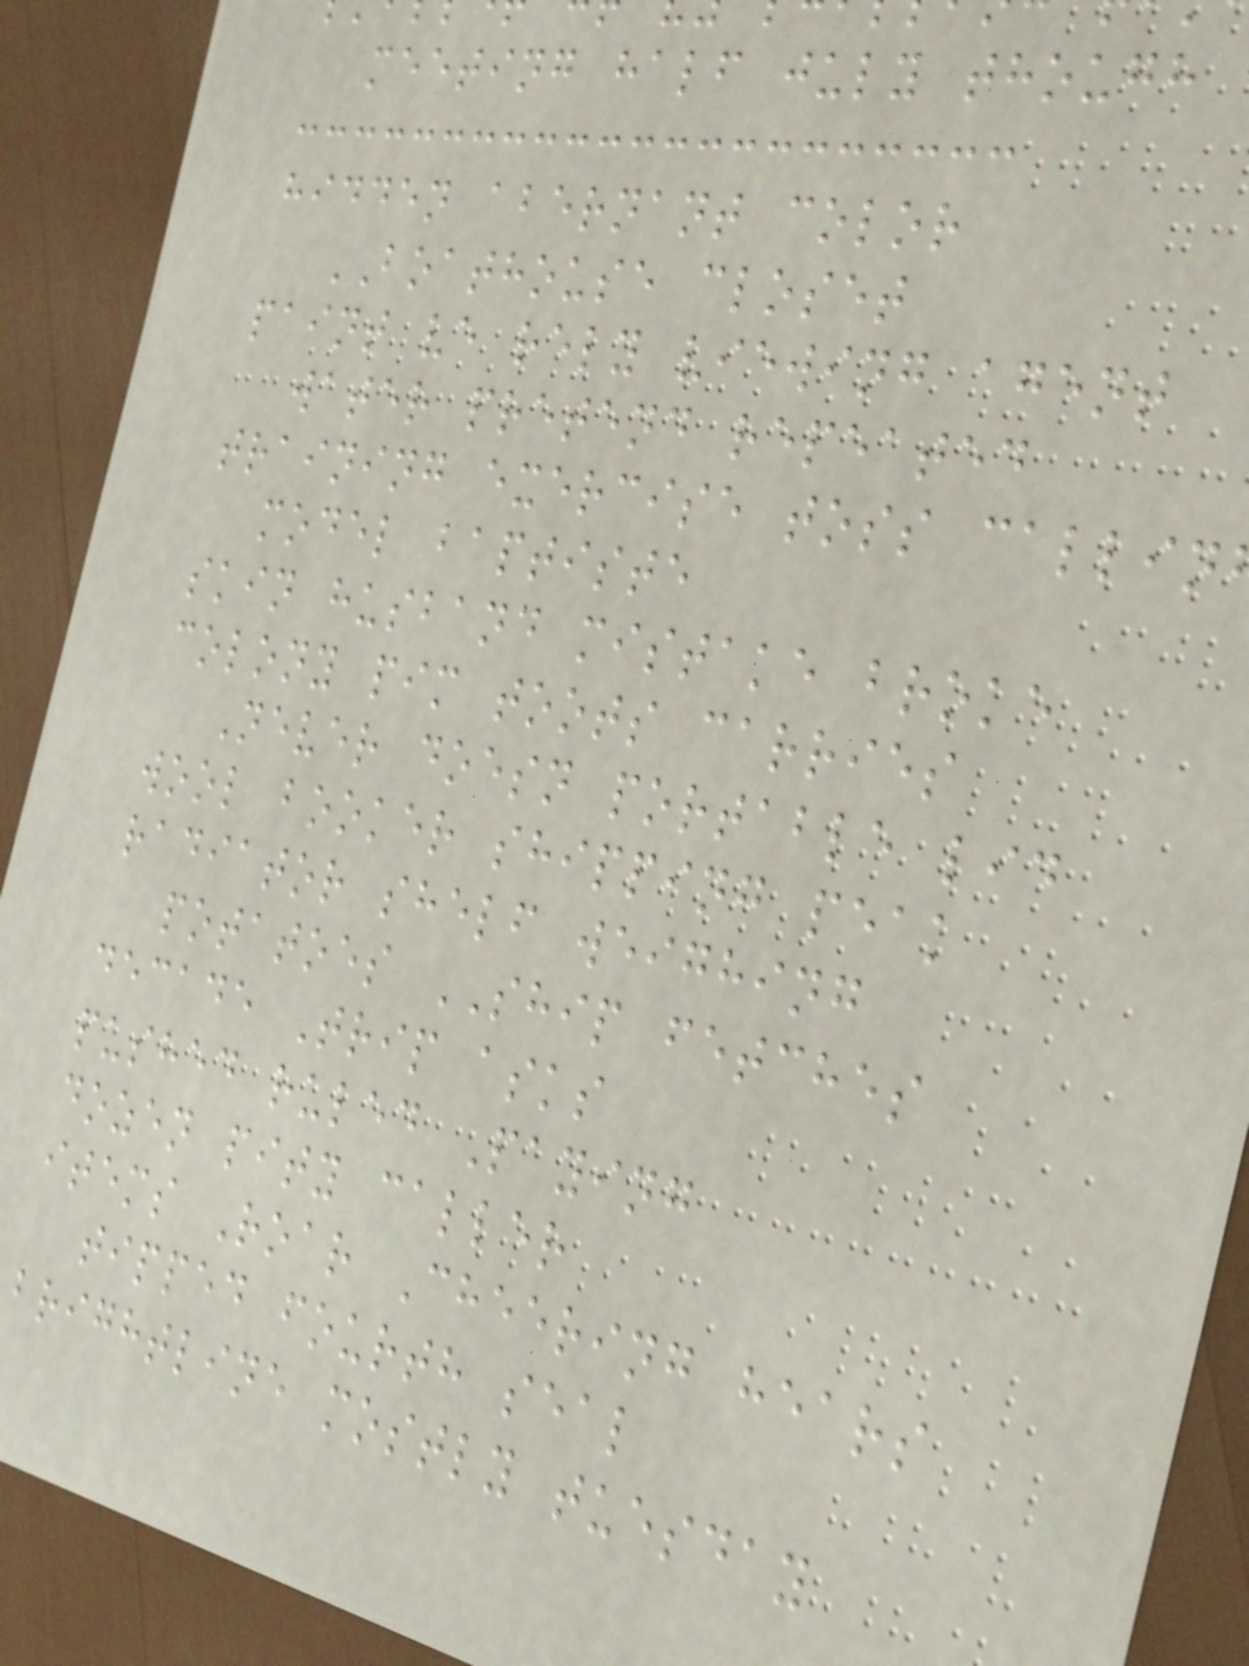meeting half july though
hidden abernant color
BOATHOUSE closet
paint ve rely viewing agent
water pretend repeated
training exercise toss callin
model baptiste
skin husband mistake broke
colony pim toots carries
Never doesn portable lid
wool booker shipping peak
radiator shelf weighing
potatoes SHIP fetches
decade Trip asks
pushed ruled Paying
dozen pity caller
items Roar Cheering hears
tipped fourth seal
brightline mostly tuesday
